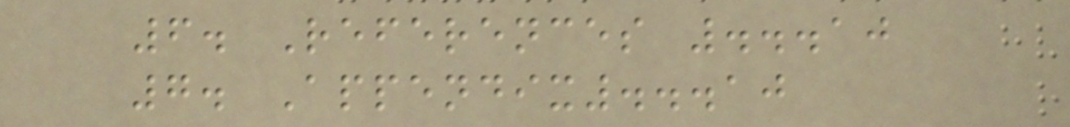6. References ...10
7. Appendix...10
